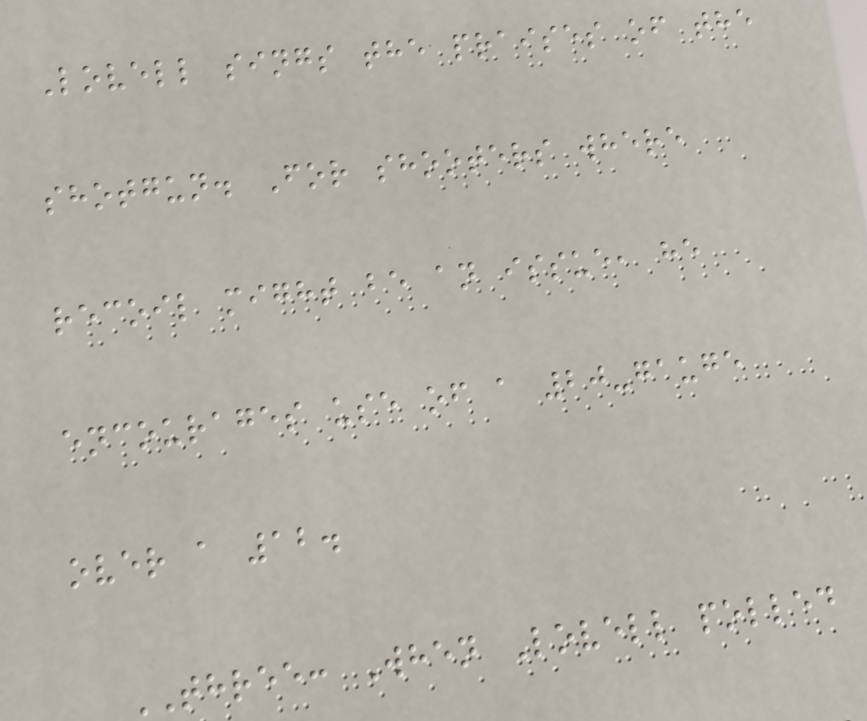Lovell sings the praises of the
shotgun. For shooters where
recoil might be an issue, he
encourages use of a 20-gauge
over a 12.
THREE: When Lovell polled
